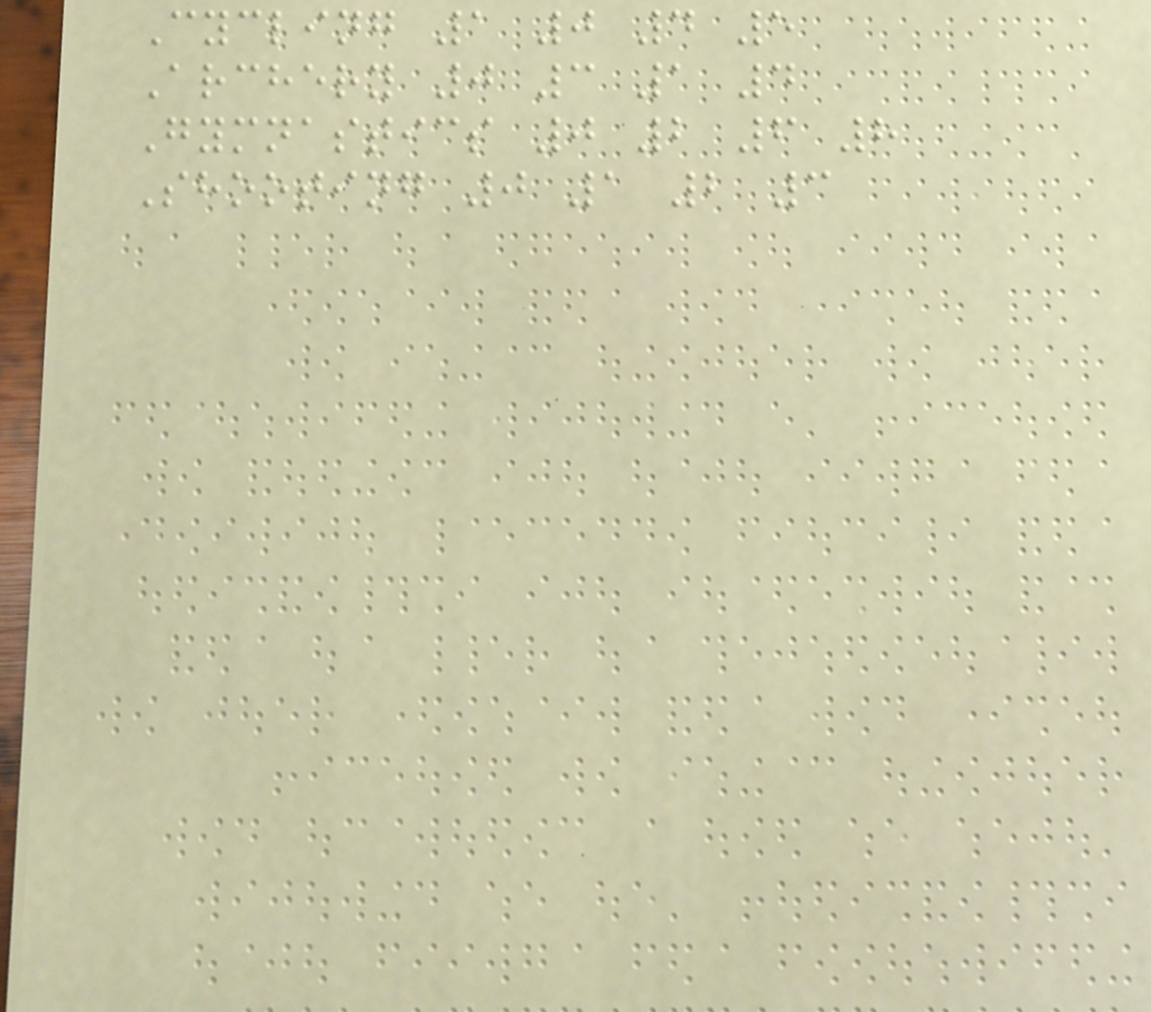Cycling 1 0 4 5
Archery 0 3 1 4
Gymnastics 0 2 6 8
Shooting 0 1 2 3
